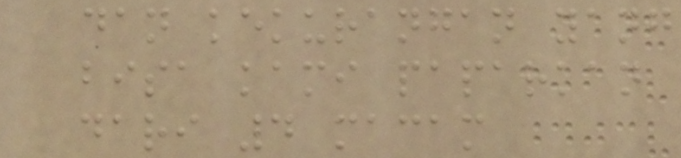dan kekurangan yang
bisa kami paparkan
dari 4 macam
